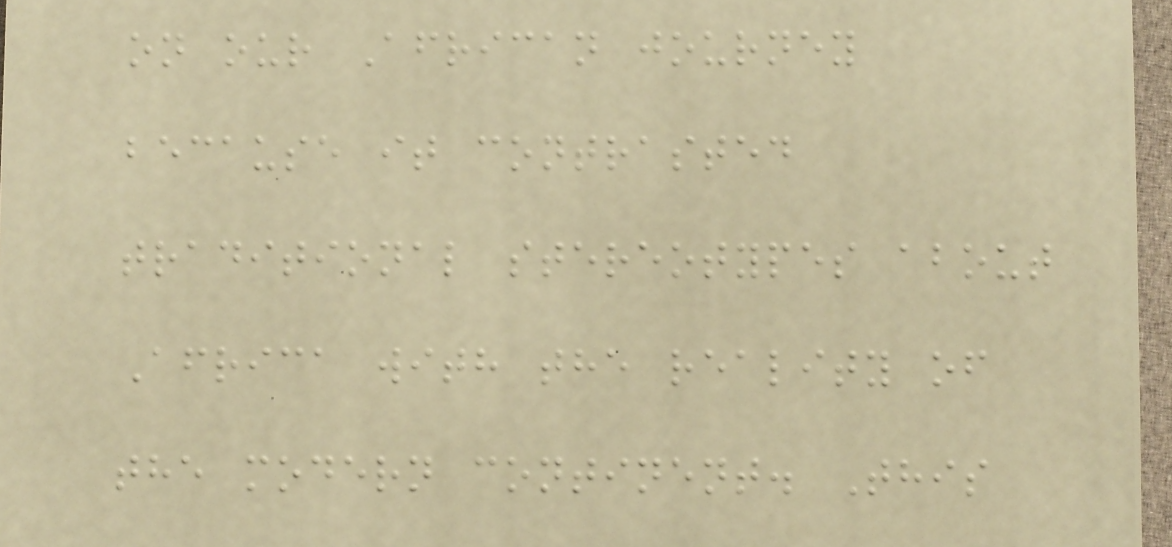on our African journey
because it contrasted
traditional stereotypes about
Africa with the reality of
the modern continent. This
